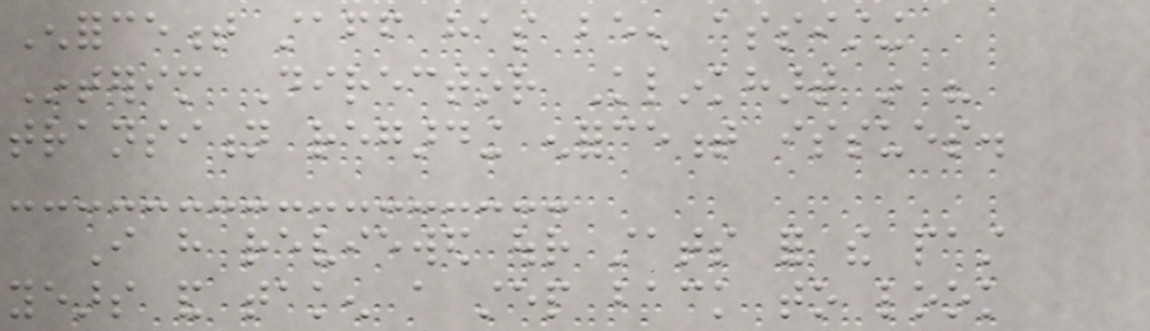Enforcement staff has been assisting
Interim Director Klinkhart in his
transition regarding enforcement issues.
I have reviewed our stats for the past
years and taken a step back to look
